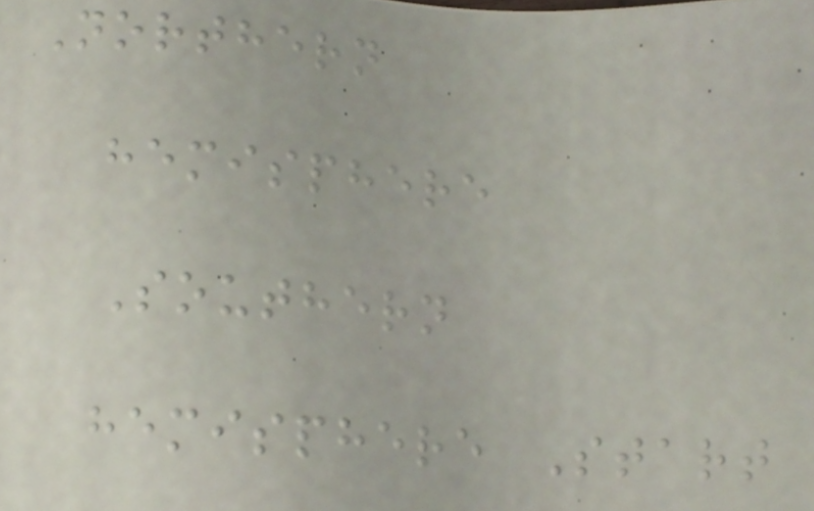Northern
hemisphere
Southern
hemisphere Start
